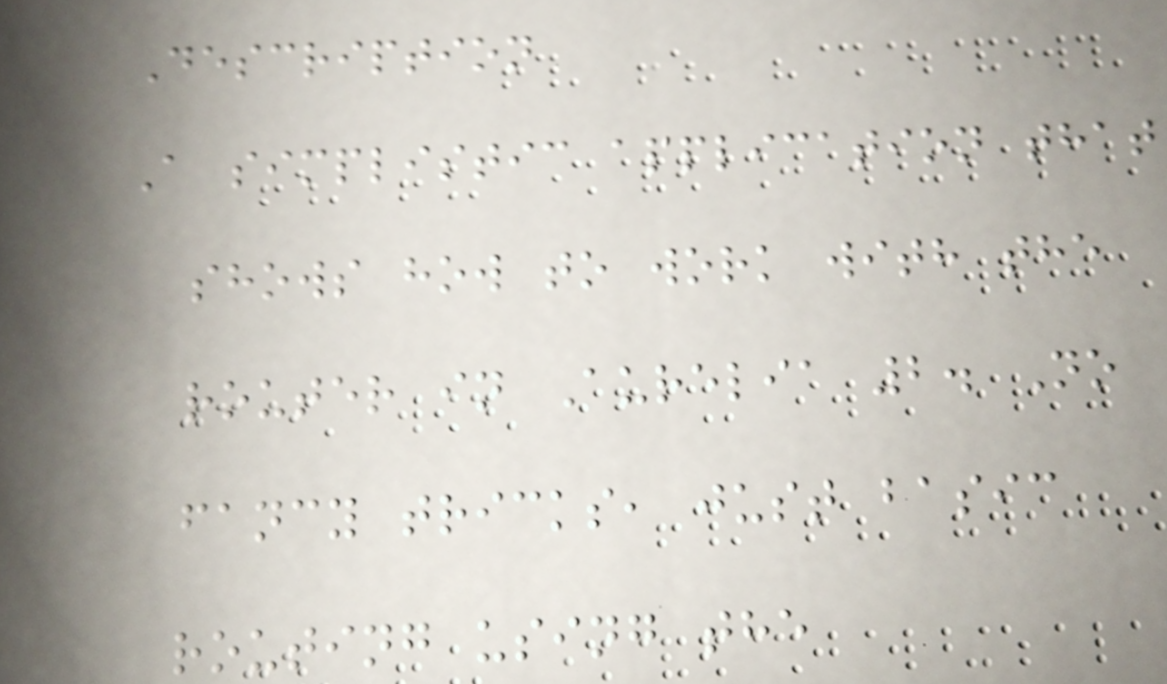Description
A simplistic application that
shows how to work with the
router in Aurelia 2. No
fancy tricks, just basic
routing using the
